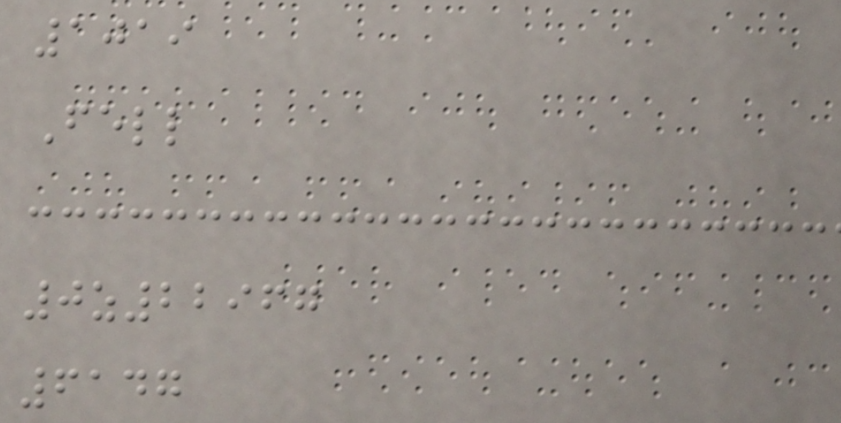1019
Fell
0z22967
6147
